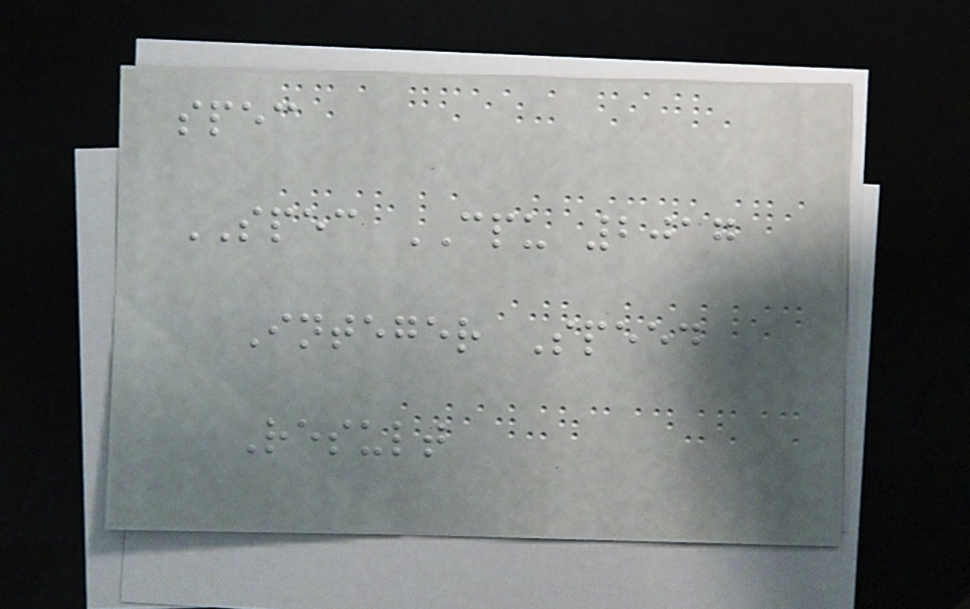spec
SPEC CPU 2017
Integer Speed
Result
